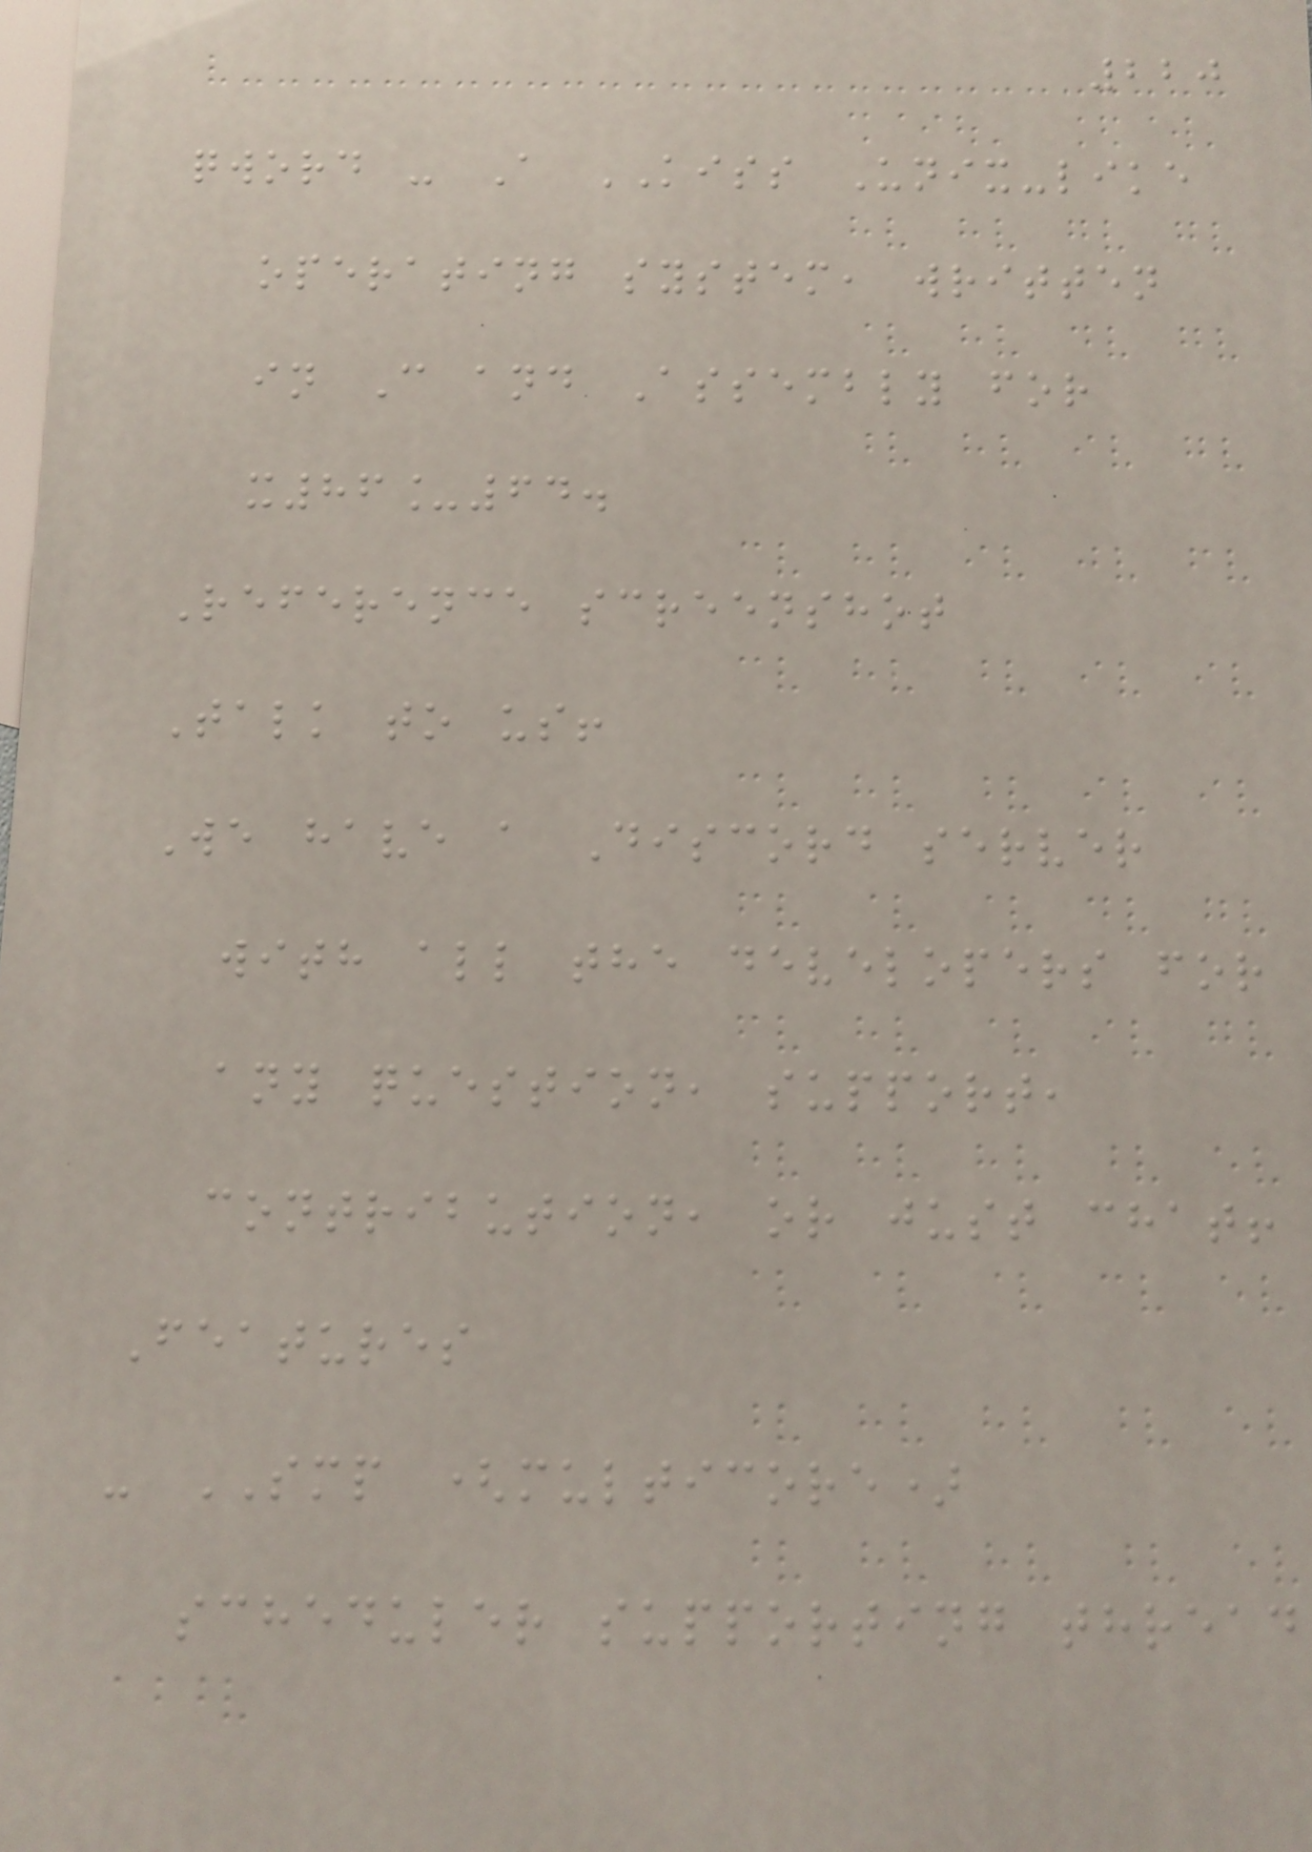220
qword - A KISS Unix-like
operating system, written
in C and Assembly for
x86_64.
Reference screenshot
Talk to us!
We have a Discord server
with all the developers for
any question, support,
contribution, or just chat!
Features
- SMP (multicore)
scheduler supporting thread
